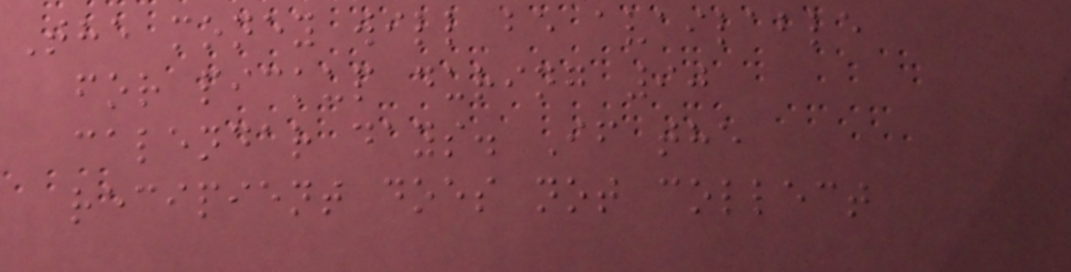The money will be available
for pickup during 90
calendar days. If the
recipient does not collect
